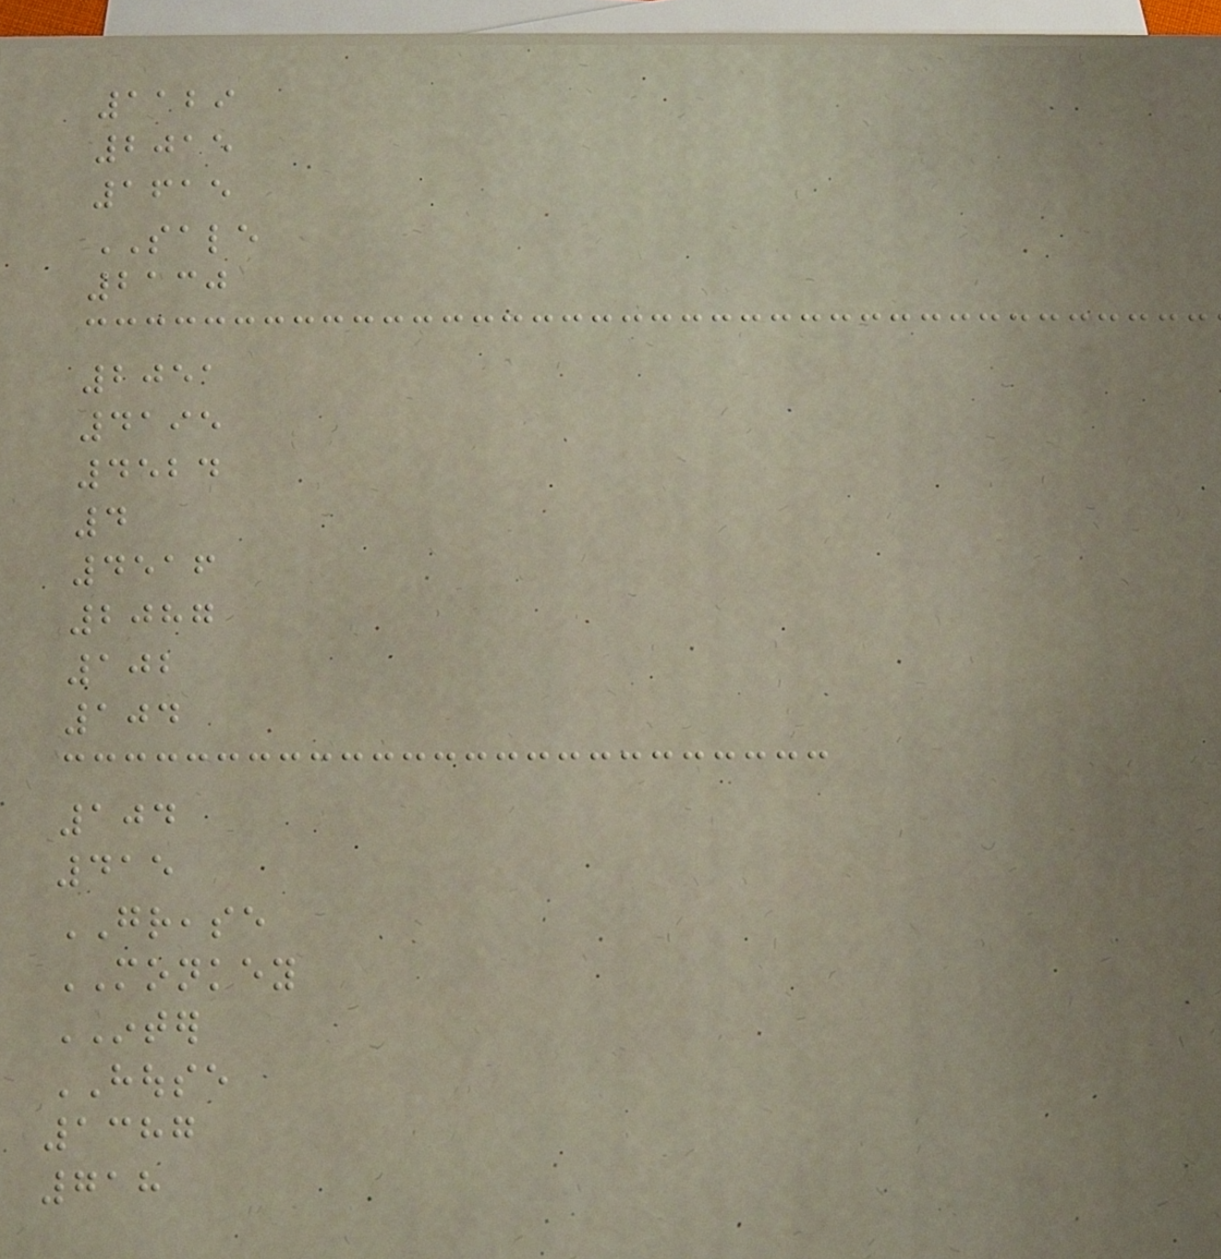1129
2015
1615
SALE
2130
2051
4195
4524
4
4516
2087
102
104
104
415
GREASE
MONKEY
INTER
HOUSE
1387
718
